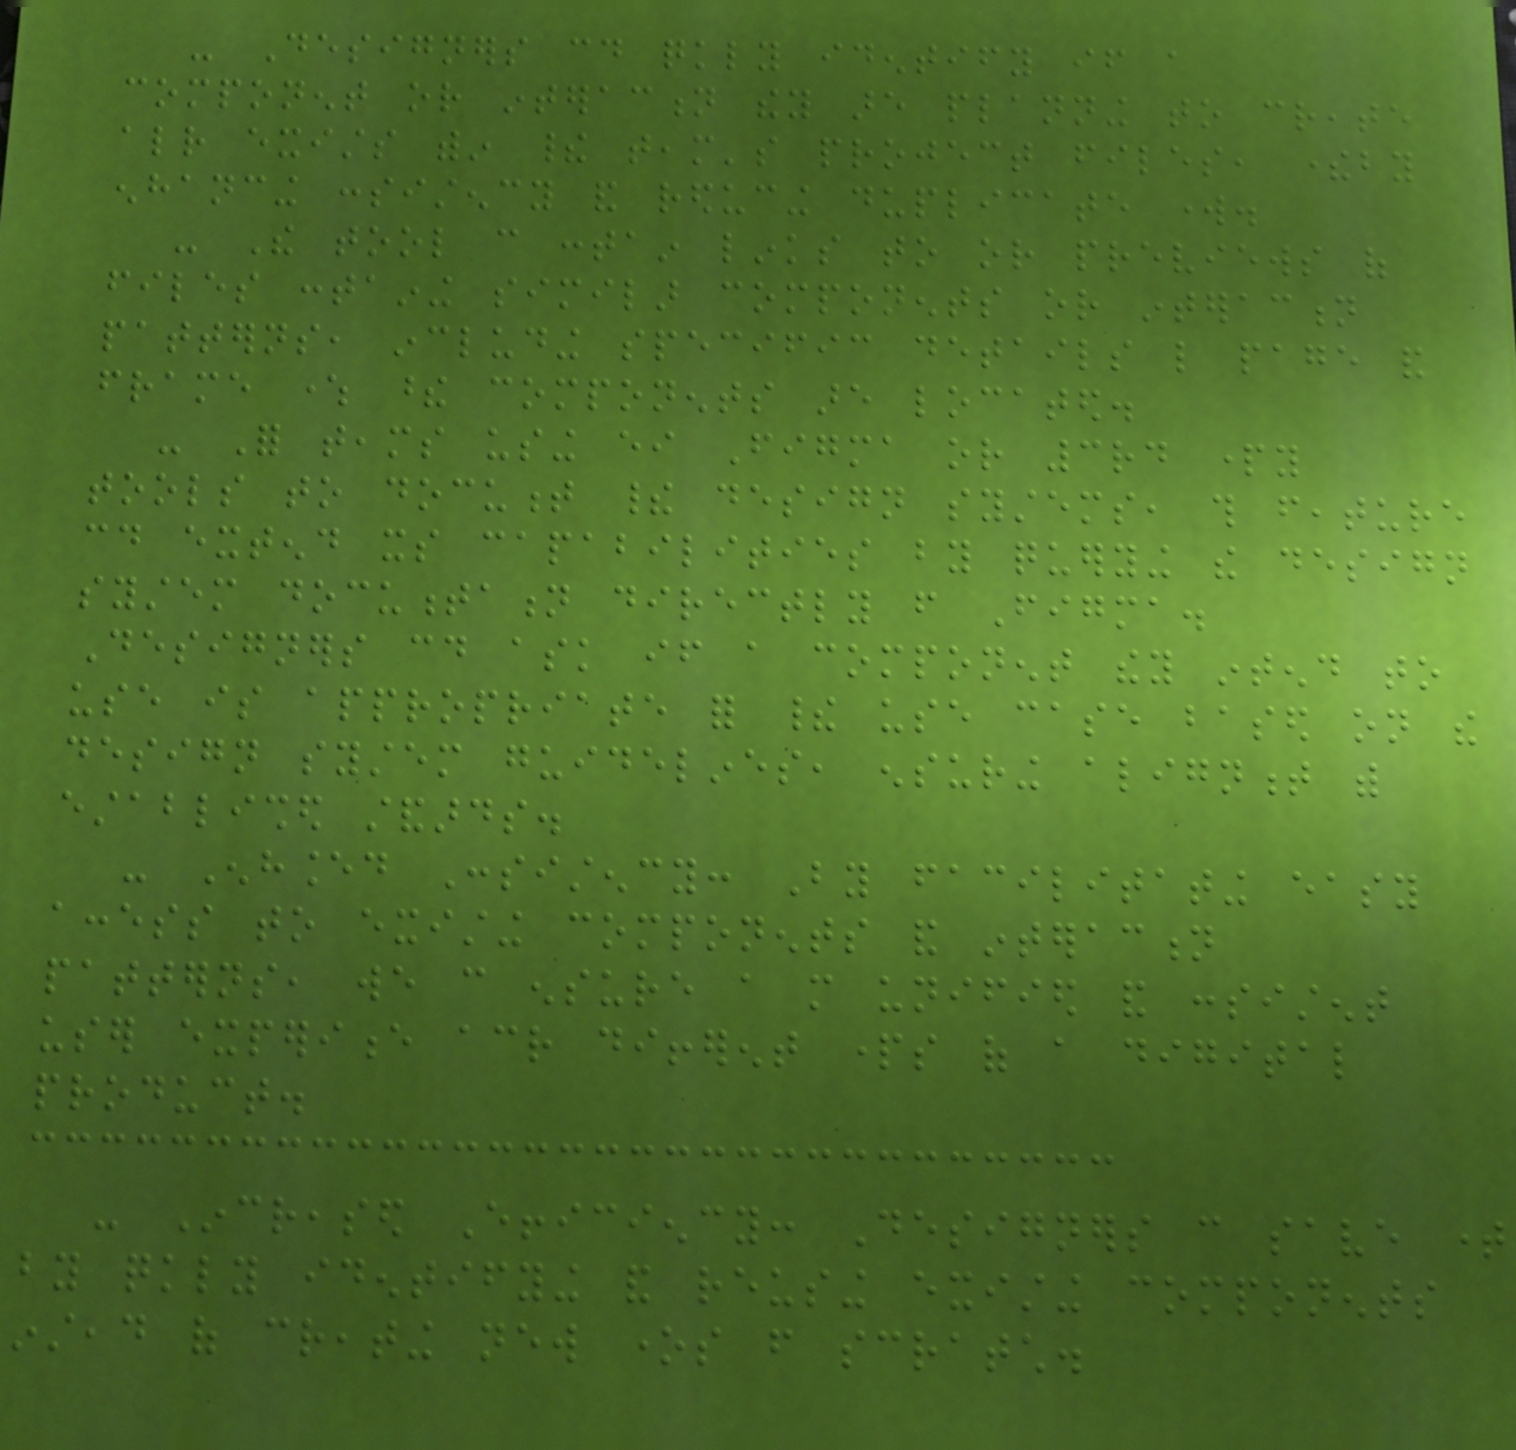- Designers could quickly identify if a
component or interaction they are planning to create
already exists within their team's project files, thereby
enhancing consistency and reducing duplicate work.
- The tool can contain links to or previews of
files containing similar components or interaction
patterns, including specific details like page and
frame where these components are located.
- For teams using either Figma or 3rd party
tools to document their design systems, this feature
could extend its capabilities by querying the design
system documentation directly from Figma.
Designers could ask if a component they intend to
use is appropriate for their use case based on the
design system guidelines, ensuring alignment with
established standards.
- Enhanced Consistency: By facilitating easy
access to existing components and interaction
patterns, we can ensure a more unified and consistent
user experience across different parts of a digital
product.
- Increased Efficiency: Designers can save time
by quickly identifying and reusing existing components
instead of creating new ones from scratch.
